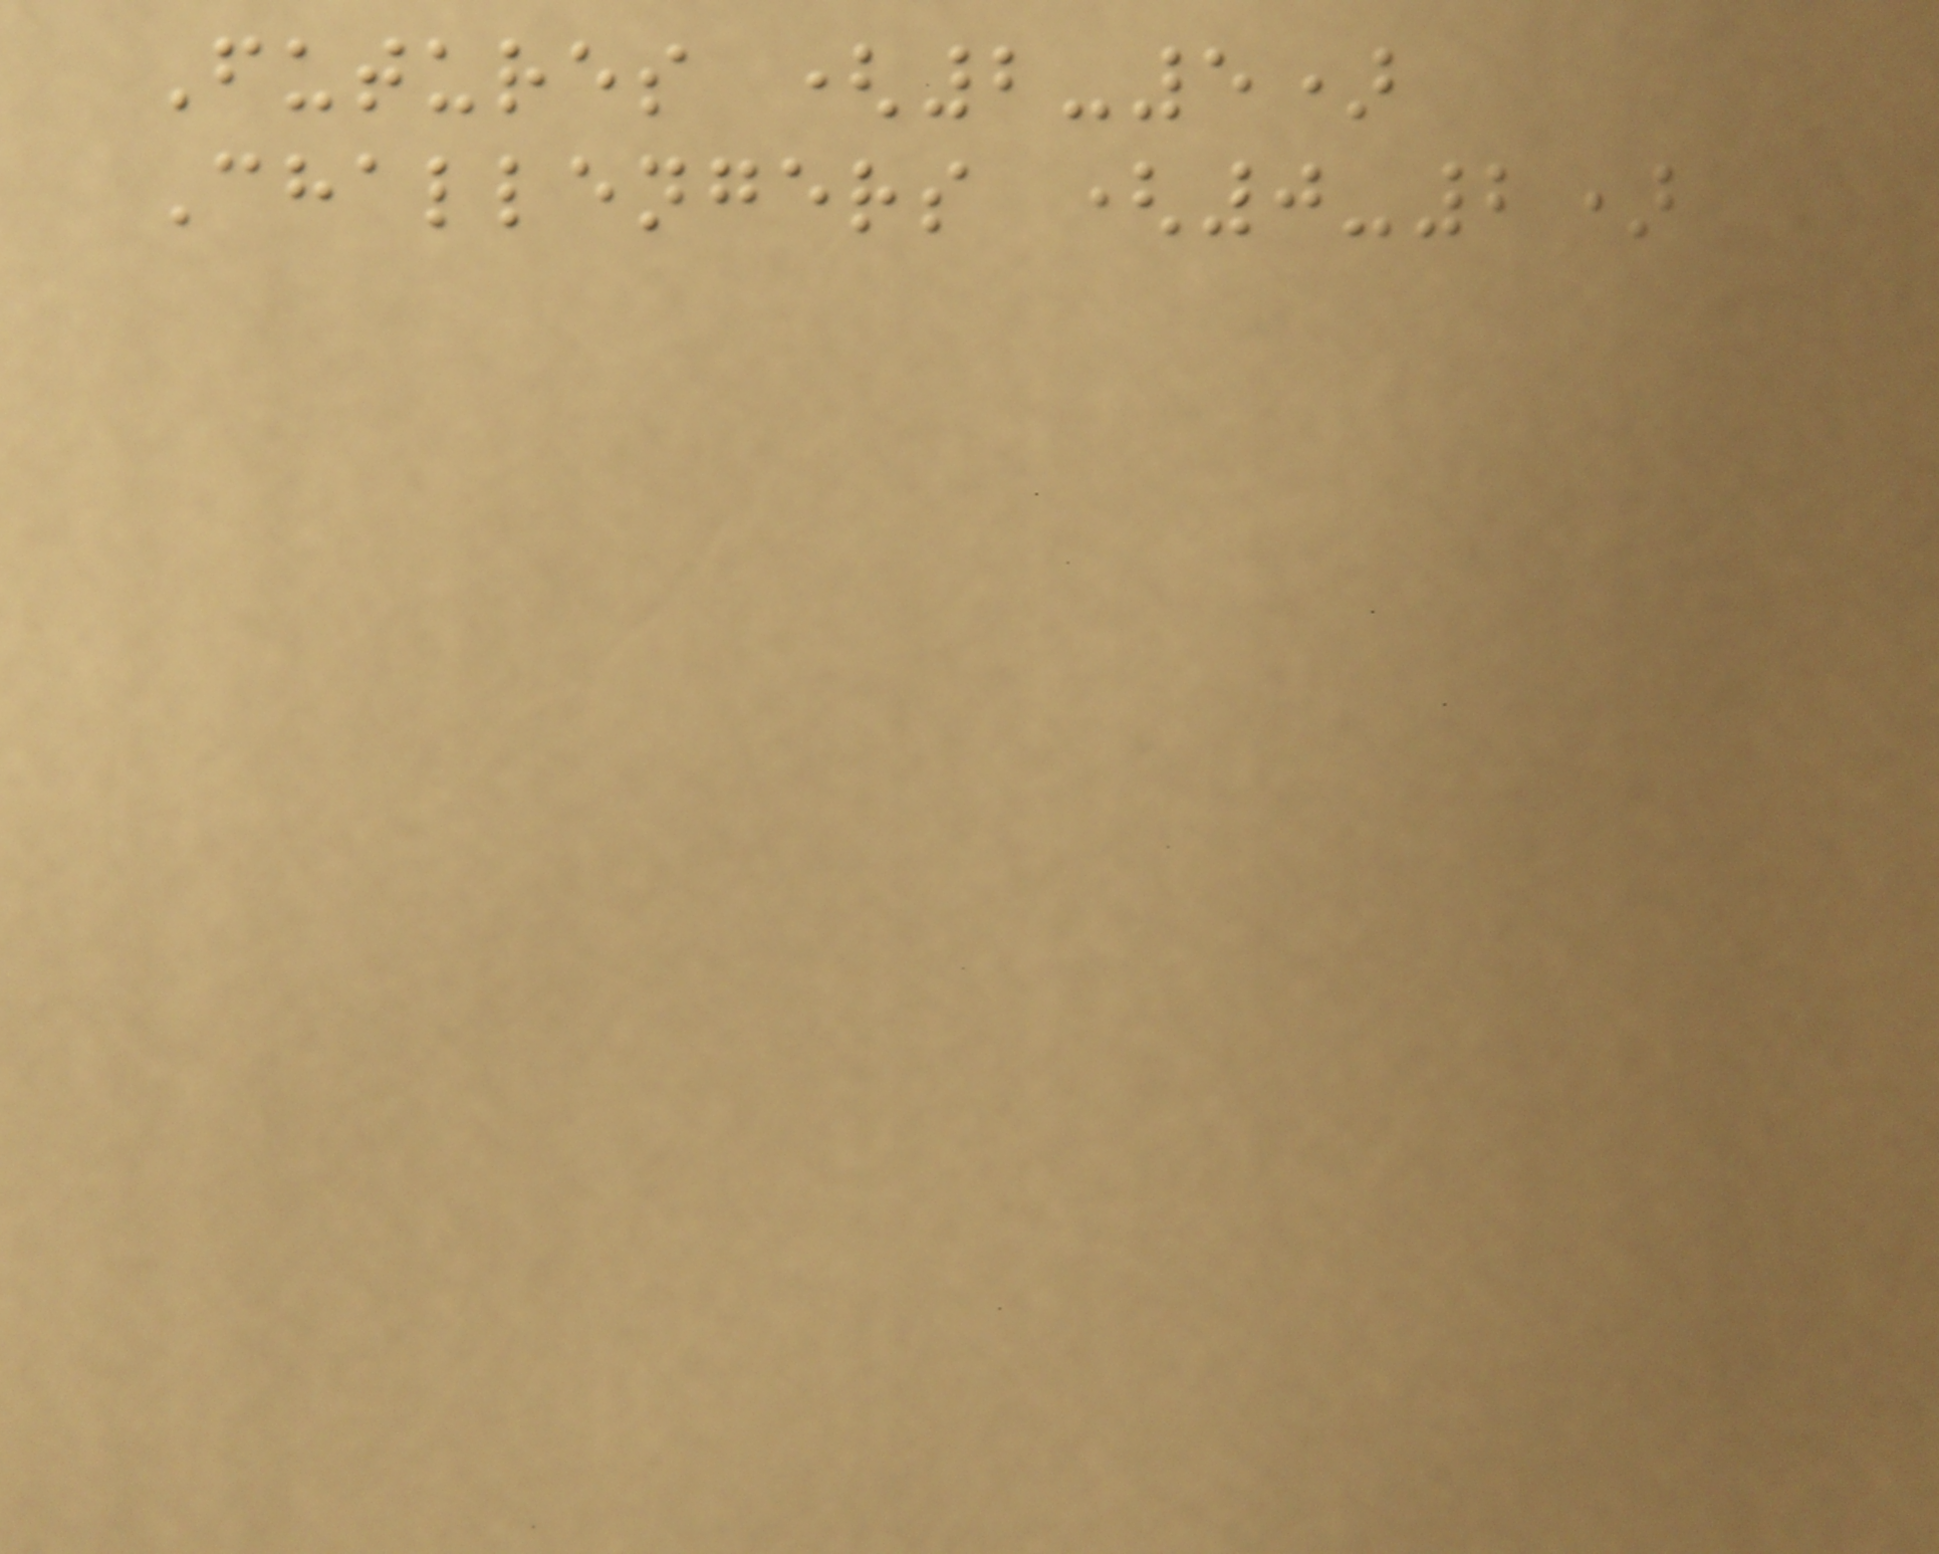Futures (2-5)
Challengers (0-2)
